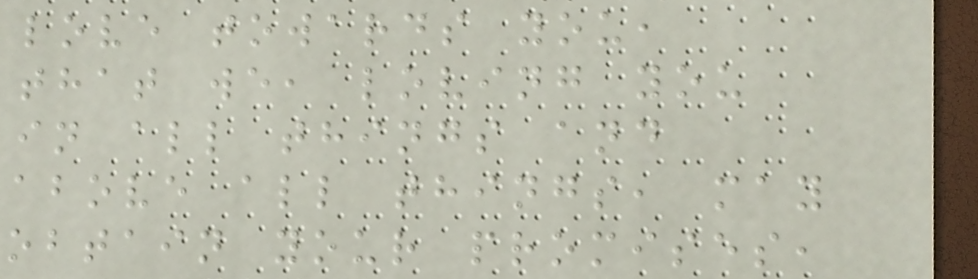love towards you,
that we, loving you
in all things and
above all things, may
obtain your promises,
